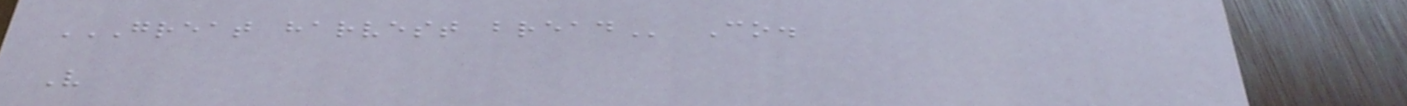GREAT HARVEST BREAD Co.
V
